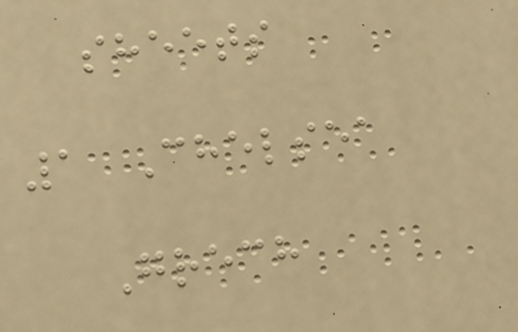sheets
1 Chelsea
Grech
